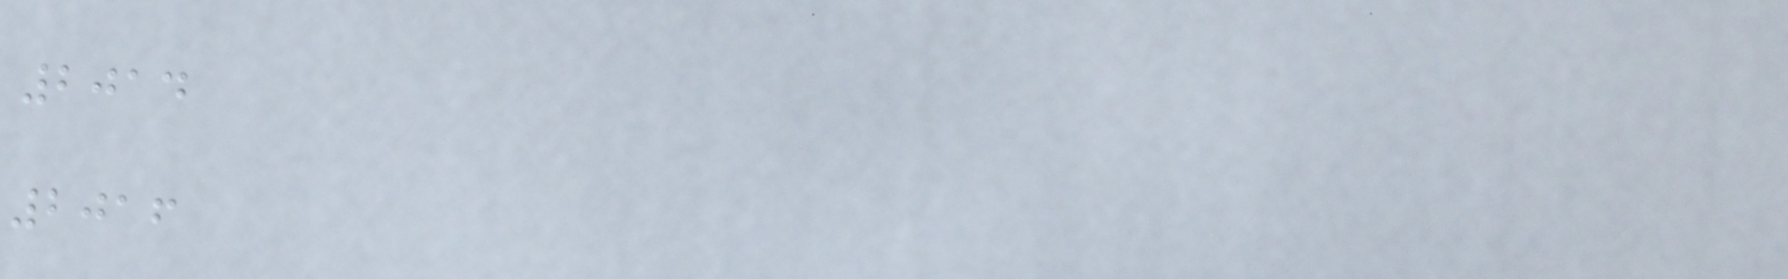2014
2016
